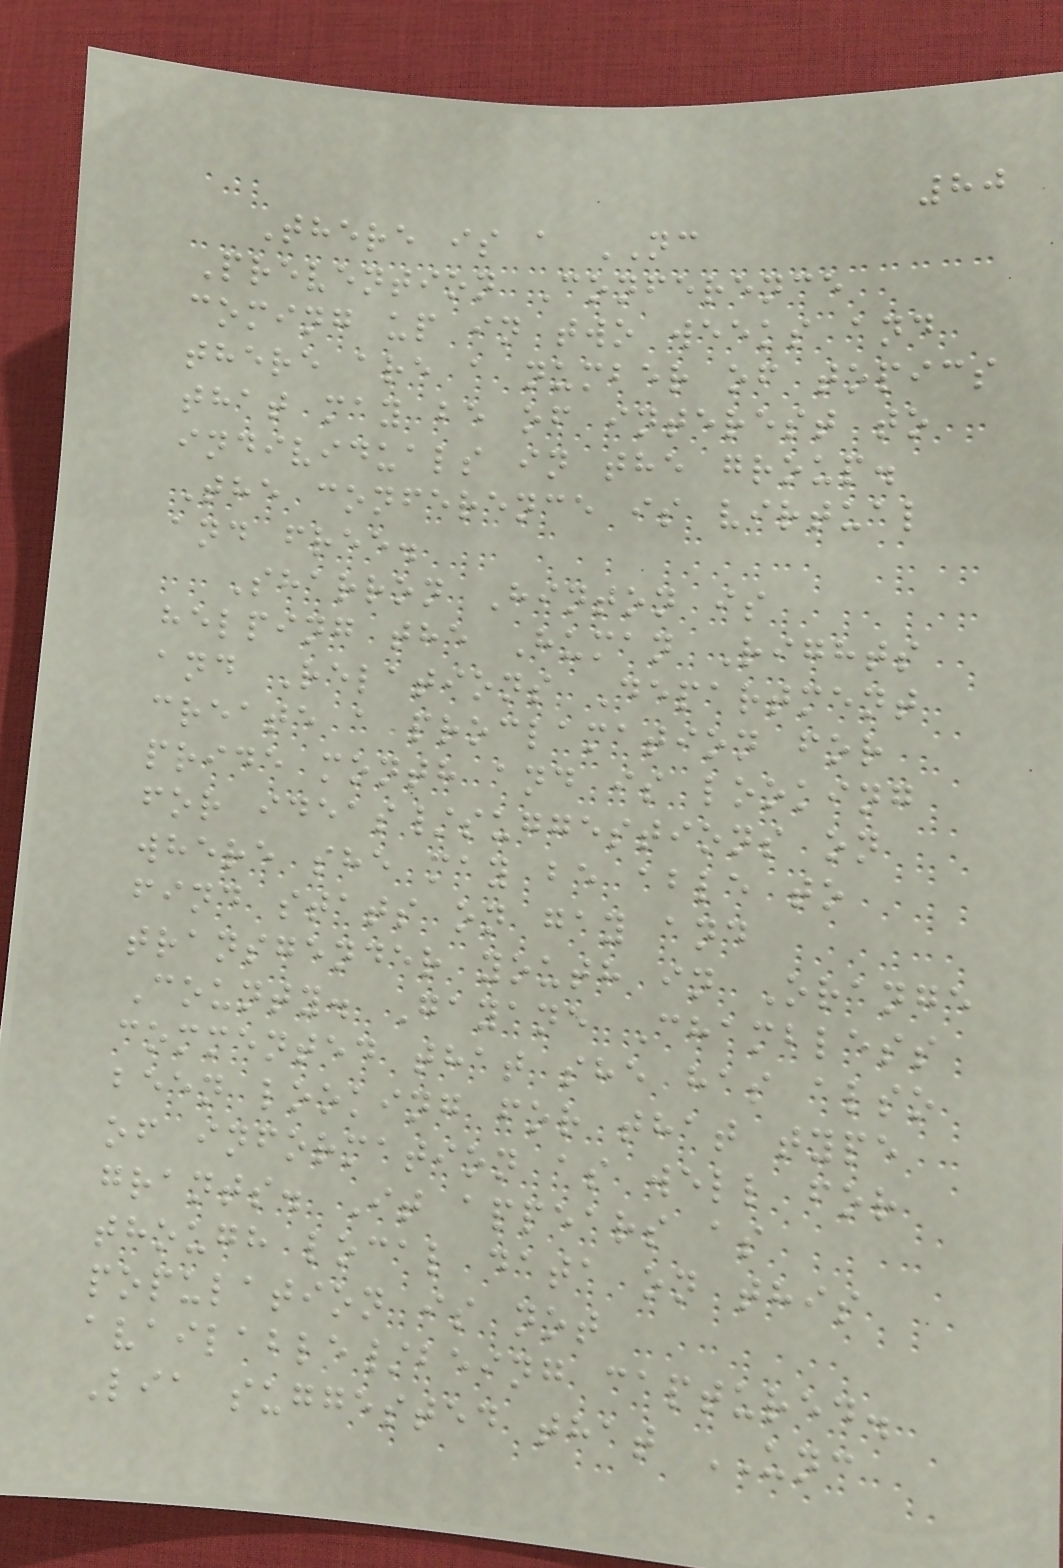80
There is a NC
Prevention Conference
coming up in two weeks and
there are a number of topics
that may be of interest to
individuals in the group.
The conference is virtual
and free.
Sharron Hinton is
helping the Human Rights
and Relations Department
create a proclamation for
pride month and is looking
for ideas/suggestions on
where she may be able to
find stats on gay and
transgender youth in Orange
County. Gayane Chambless
commented that she has also
been looking for that type
of information as well for
grants. It appears as
though local data on this
population is not
available/being captured.
Lia suggested that UNC
